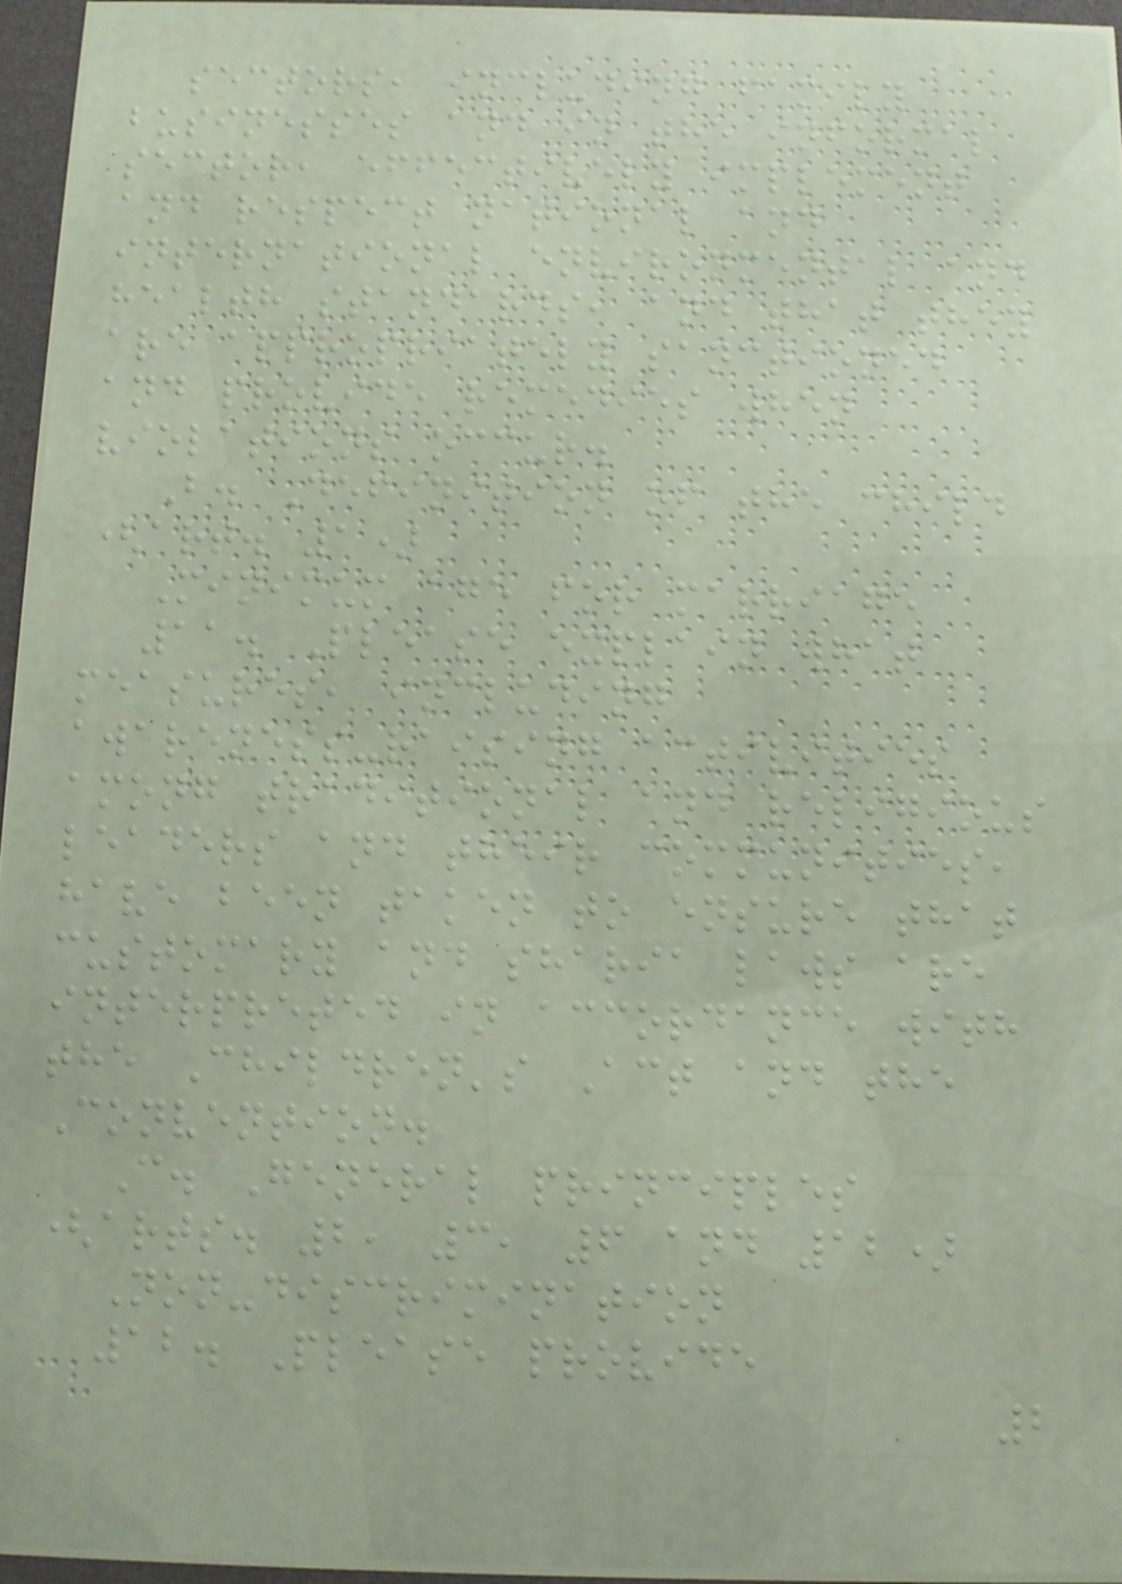sectors, including family
businesses and in the informal
sector, effectively implement
and respect national and
international environmental and
health standards, and that they
are appropriately sanctioned
and provide remedies when
violations occur.
B. Definition of the child
(art. 1)
Minimum age for marriage
11. Please explain what
measures, including
awareness-raising activities
among traditional and religious
leaders and their communities,
have been taken to ensure that
customary and sharia laws are
interpreted in accordance with
the Children's Act and the
Convention.
C. General principles
(arts. 2, 3, 6 and 12)
Non-discrimination
12. Please provide
2
